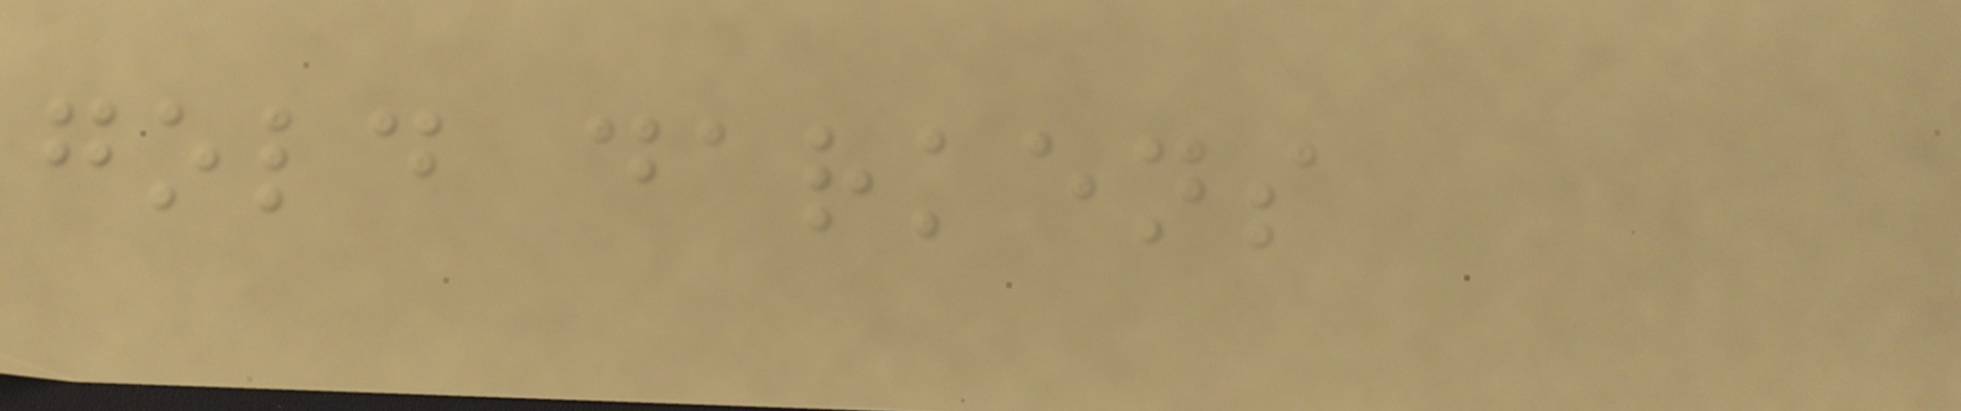gold darkens
